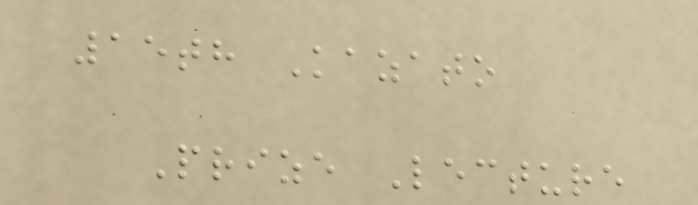15th Kazato
Prize Lecture
